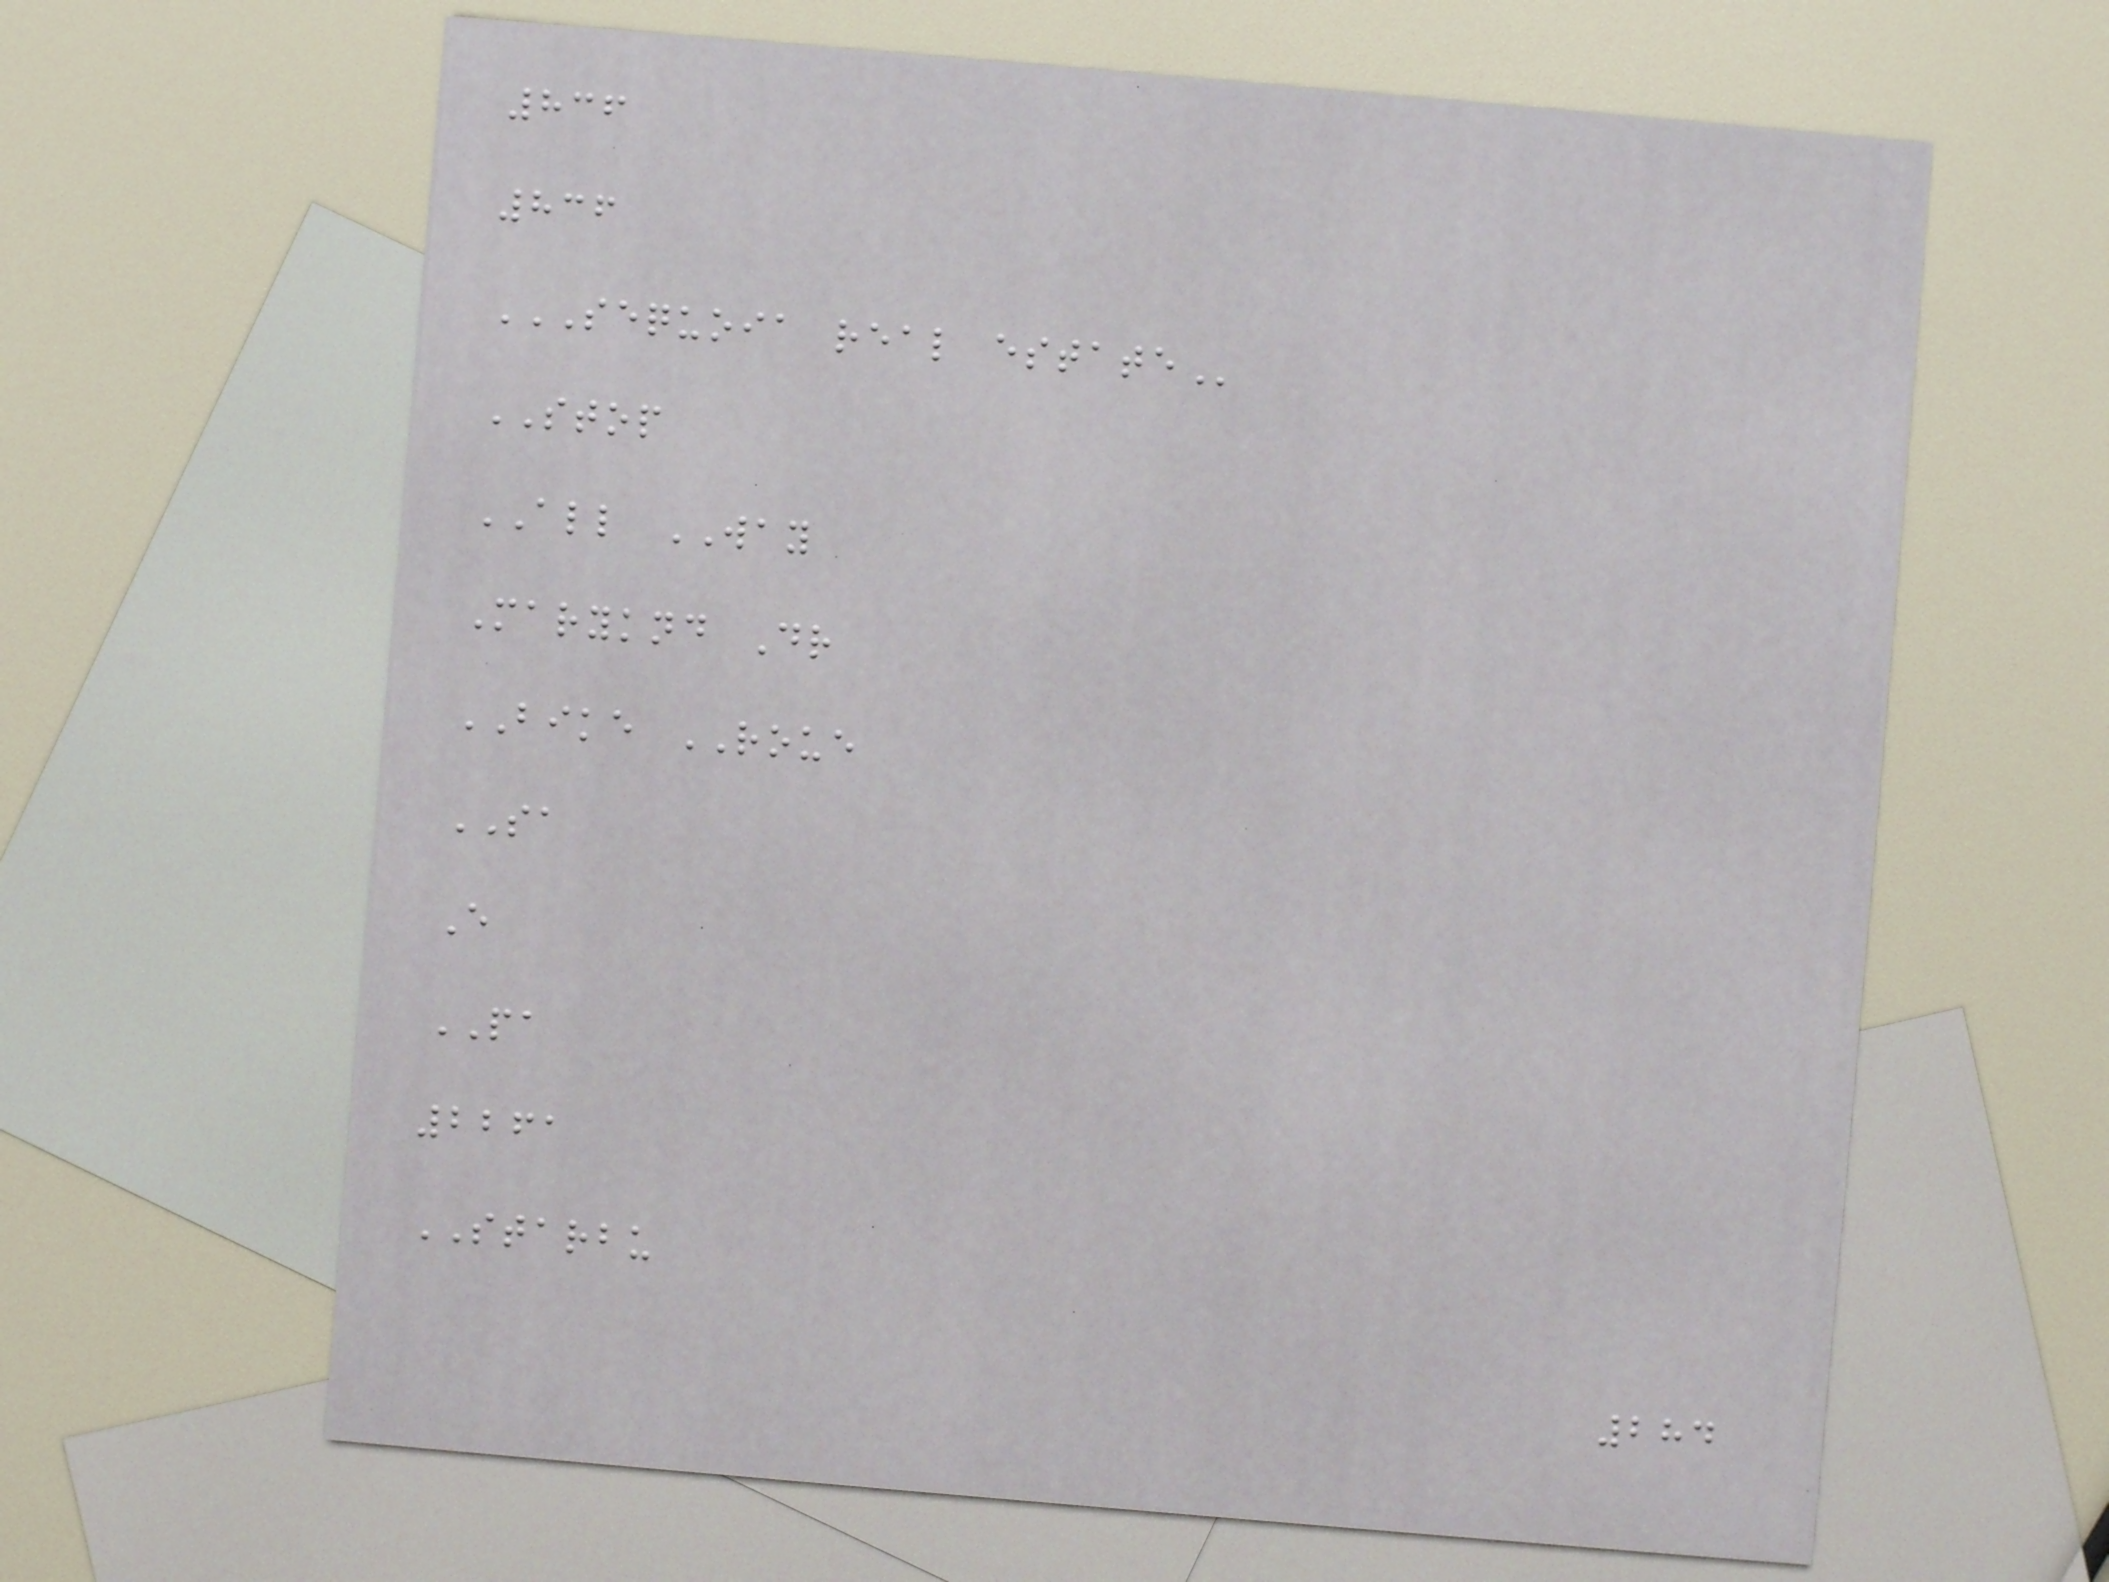836
836
SEQUOIA REAL ESTATE
STOP
ALL WAY
Maryknd Dr
BIKE ROUE
SA
E
PA
2261
STARBU
284
